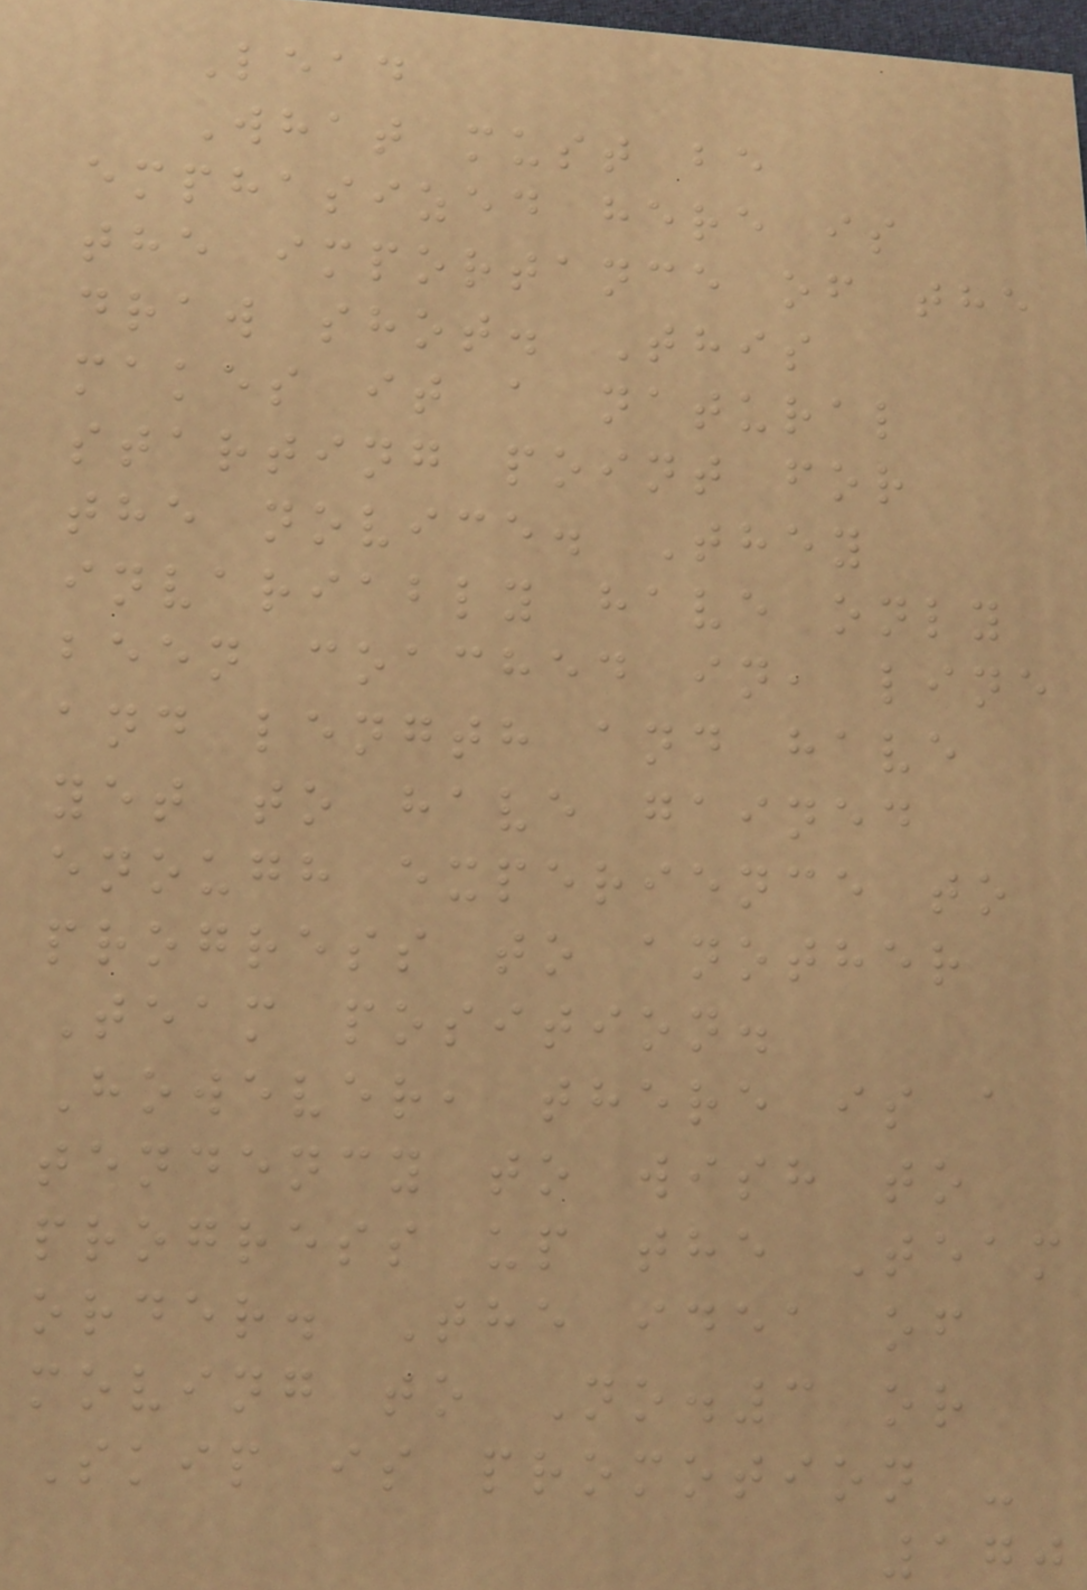Lead
What must be
emphasized here is
the importance of the
draw shot. This
makes it a natural
starting point for
the novice. They
invariably have only
been coached in, line
and length and have
yet to have gained
enough experience to
progress to another
Team position.
However, there is a
tendency to wish to
progress up the Team
order. The idea of
moving to No.3 or
Skip is promotion -
170
